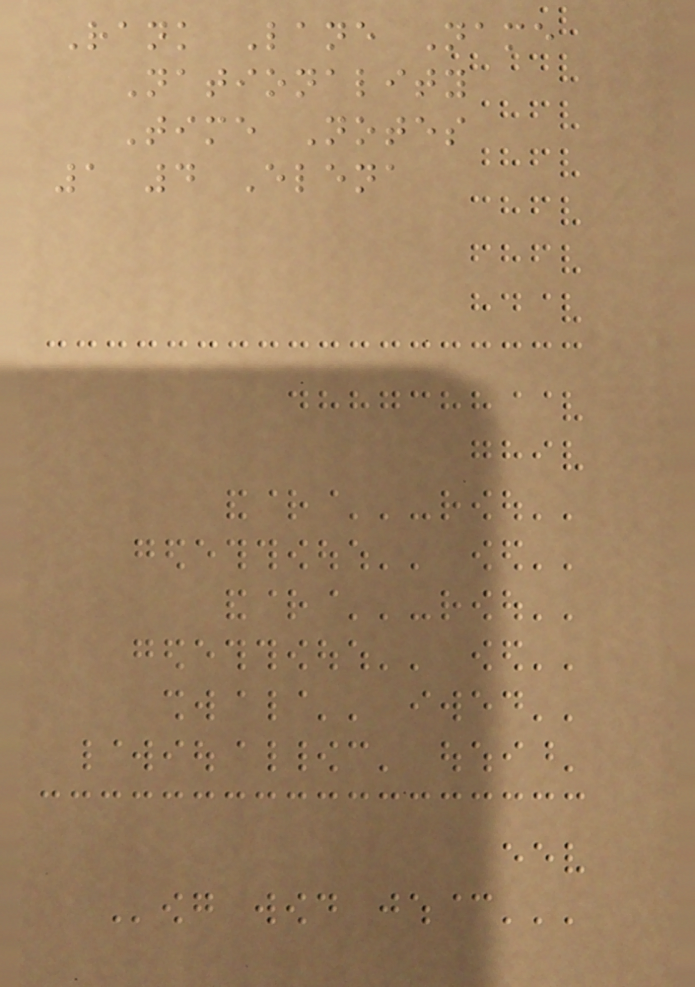Rank Lane Name
Nationality
Time Notes
1 4 Elena
